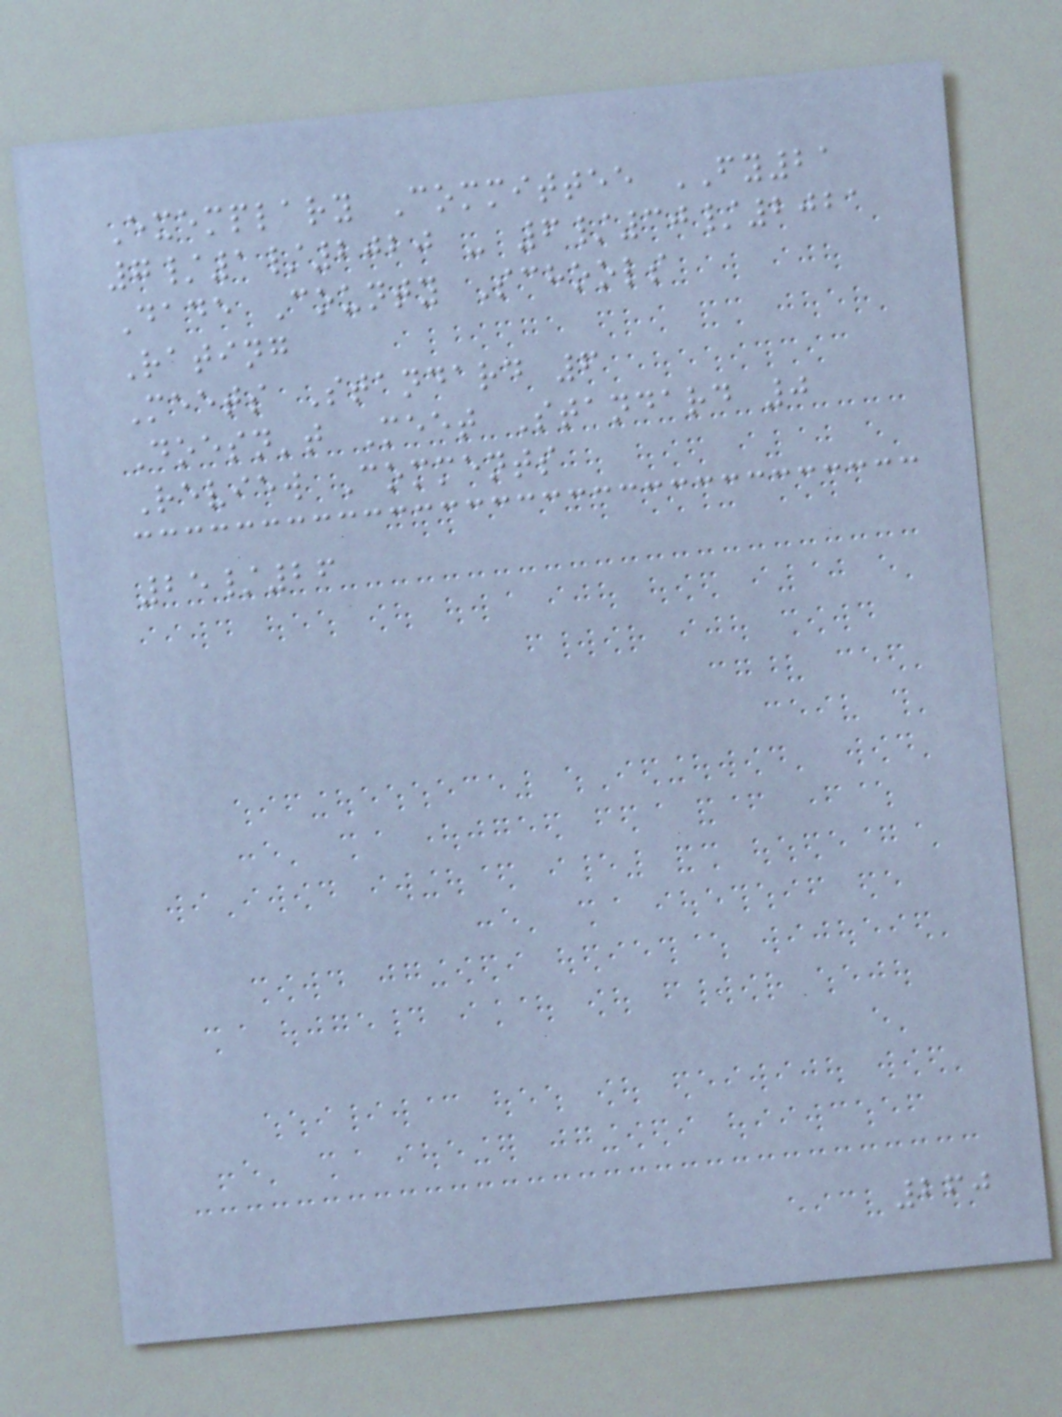Exemplary Committee FY21
7/1/2020 - 6/30/2021
Dade County Schools
Rating
Meets Standard 6
Doesn't Meet Standard 0
Review Comments
25/26
260
